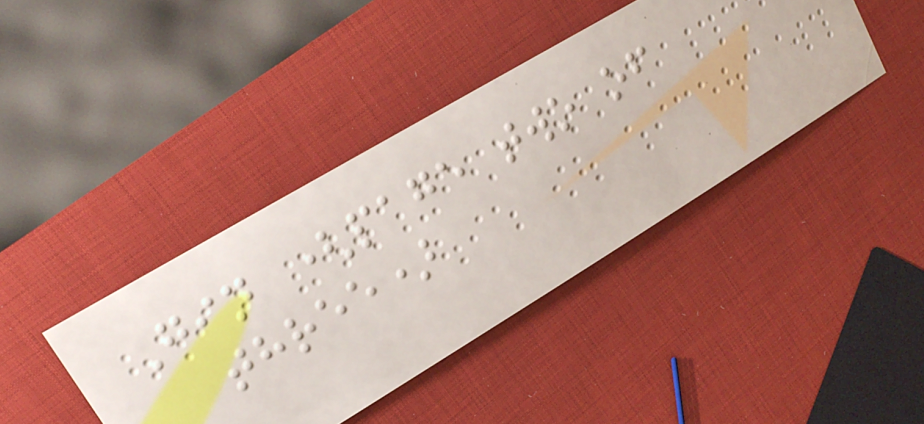Gin (page two of
three)
